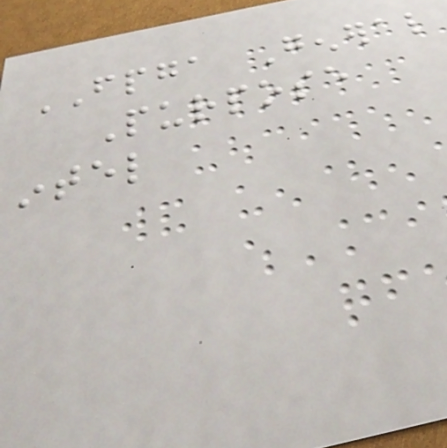FPGA General
Purpose
intel
